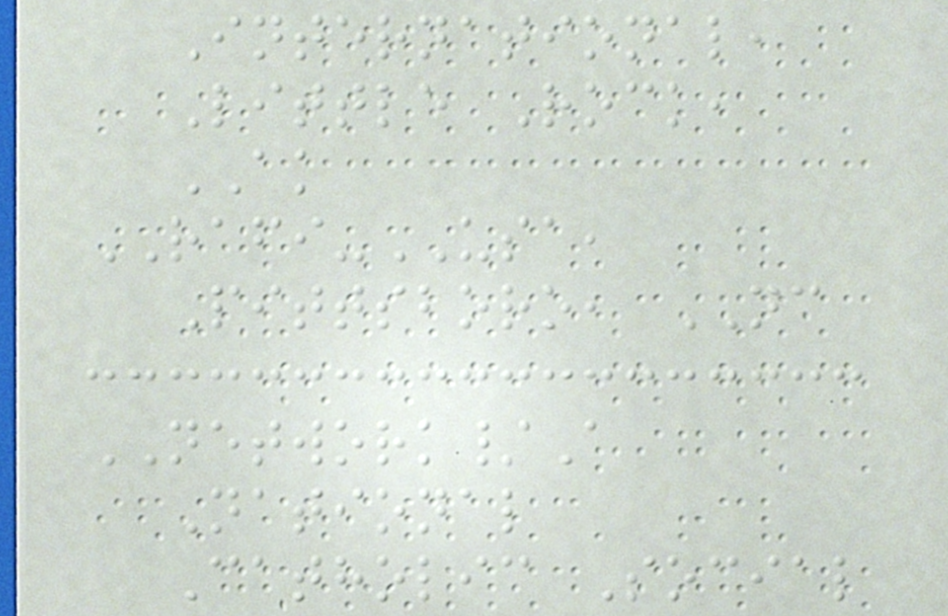International,
Little Rock,
AK
RAFI-USA,
Pittsboro, NC
NETWORK/A
National
Catholic Social
